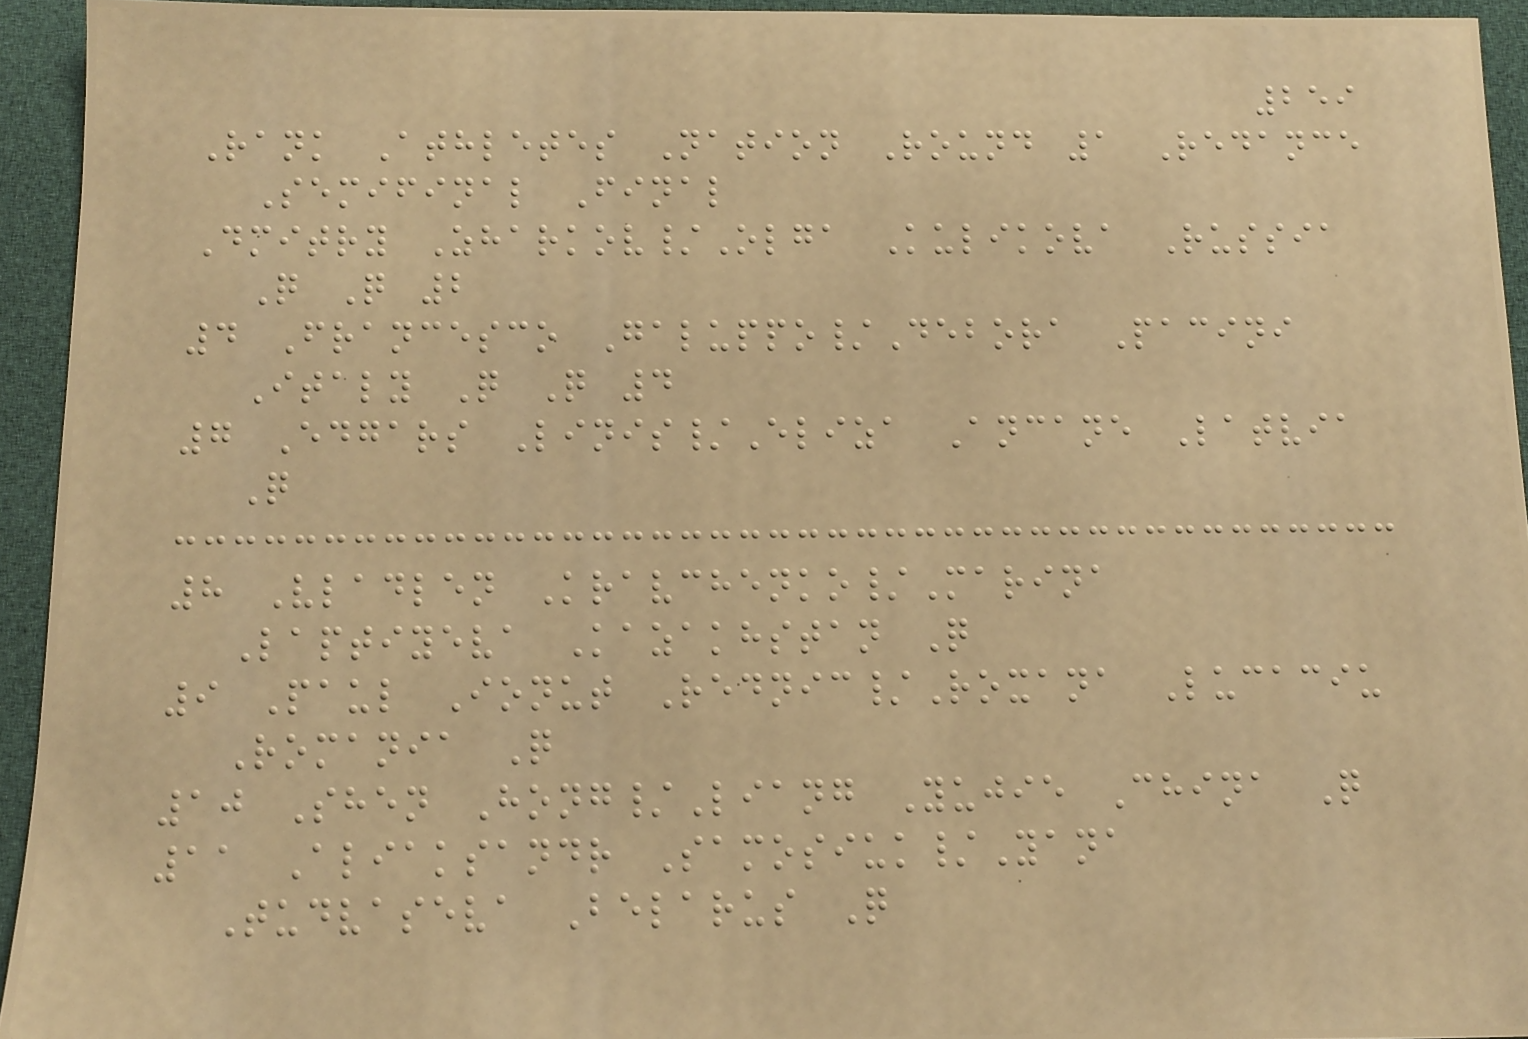259
Rank Athletes Nation Round 1 Redance
Semifinal Final
Dmitry Zharkov/Olga Kulikova Russia
Q Q 2
4 Francesco Galuppo/Debora Pacini
Italy Q Q 4
7 Edgars Linis/Eliza Ancane Latvia
Q
8 Vladlen Kravchenko/Marina
Laptiyeva Kazakhstan Q
9 Paul Ionut Rednic/Roxana Lucaciu
Romania Q
10 Shen Hong/Liang Yujie China Q
11 Aliaksandr Samosiuk/Yana
Tudvaseva Belarus Q
